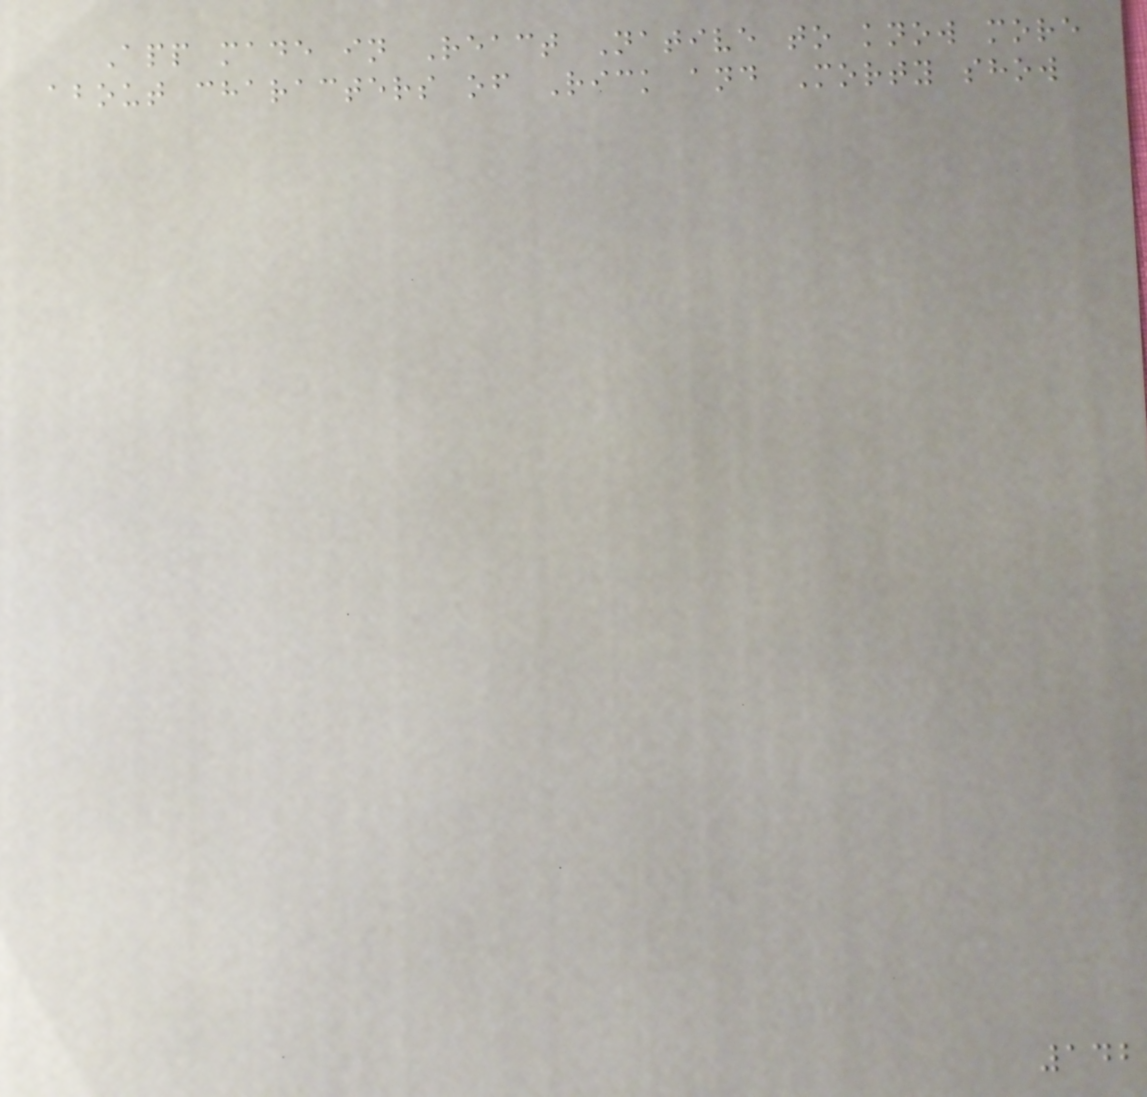App made in React Native to know more
about characters of Rick and Morty show
142
